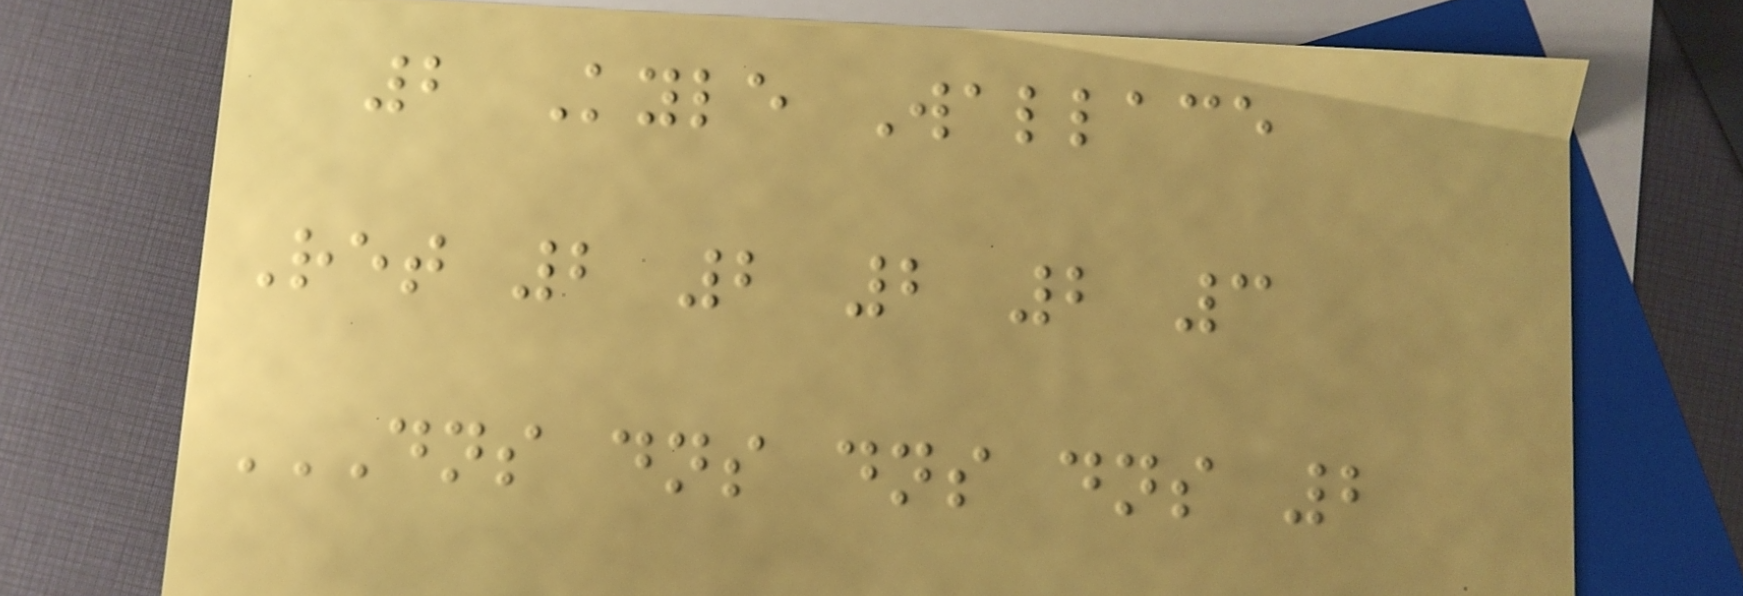2 Kyle Wallace
Ret 2 2 2 2 3
DNS DNS DNS DNS 2
